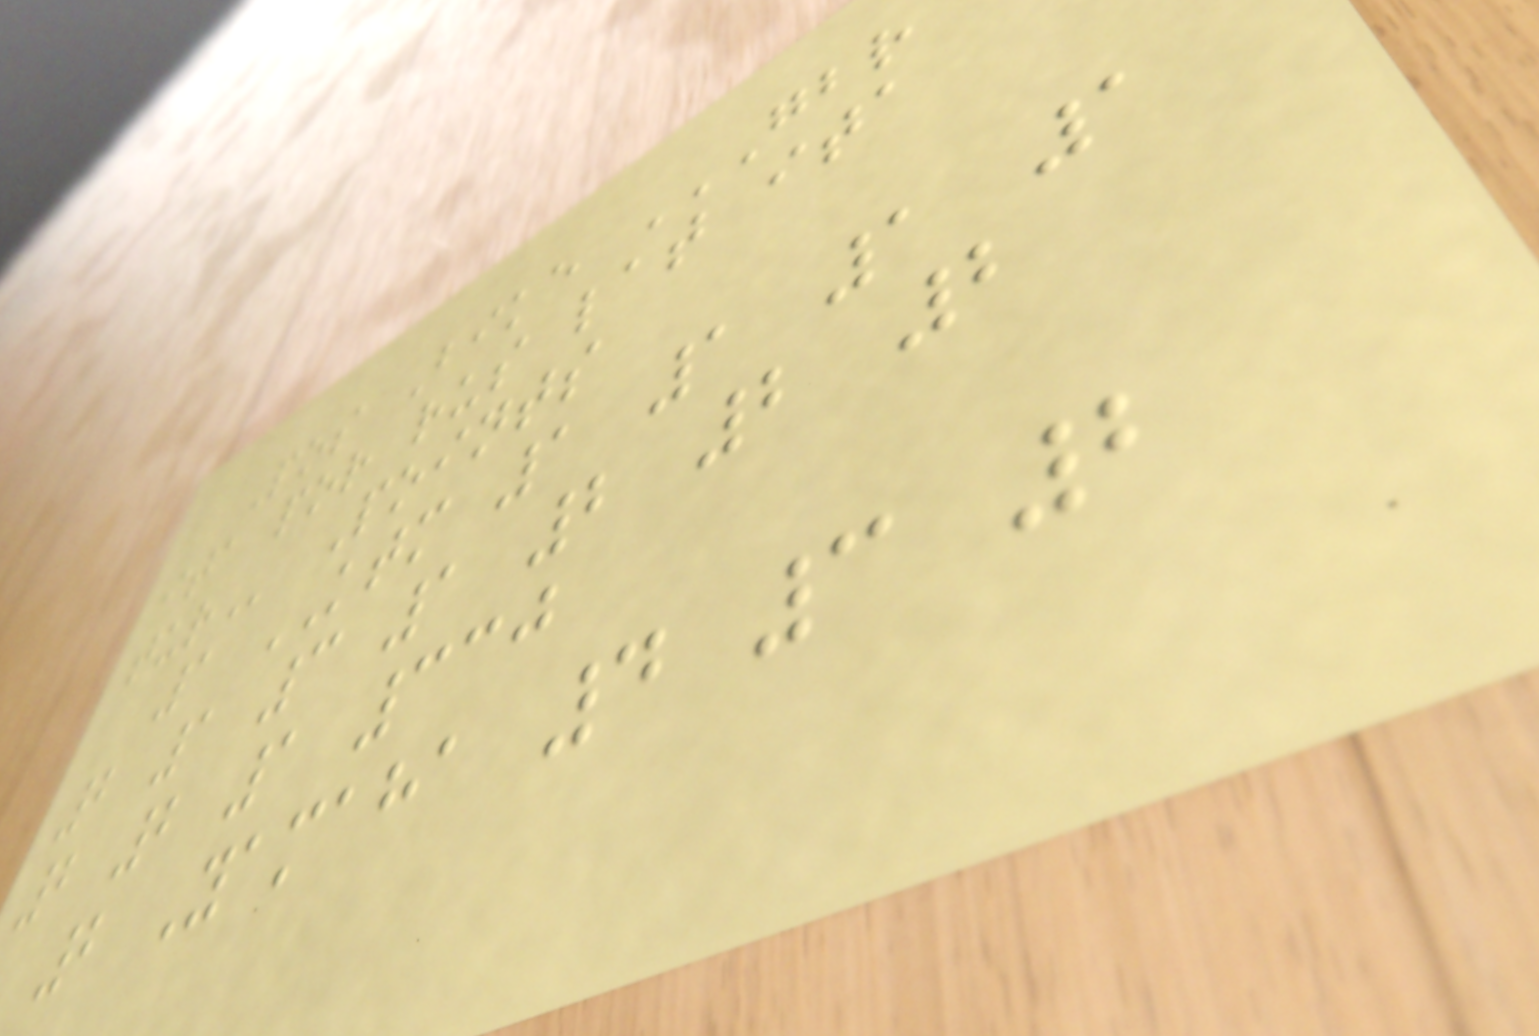Pos Bike GBR
ITA POR RUS LAT ITA
TUR Points
1 KTM 1 1 1 1
2 1 3 1 2 2 2
2 2 1 330
2 Yamaha 4 3 2
